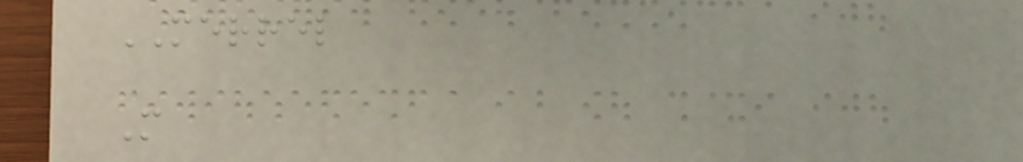MERREL
M
